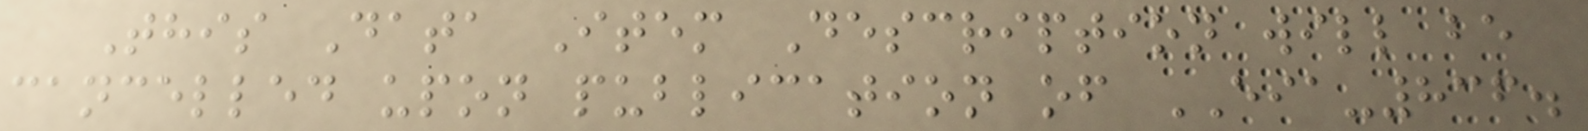This Data Item Description will be
cancelled upon publication of EIA-836.
